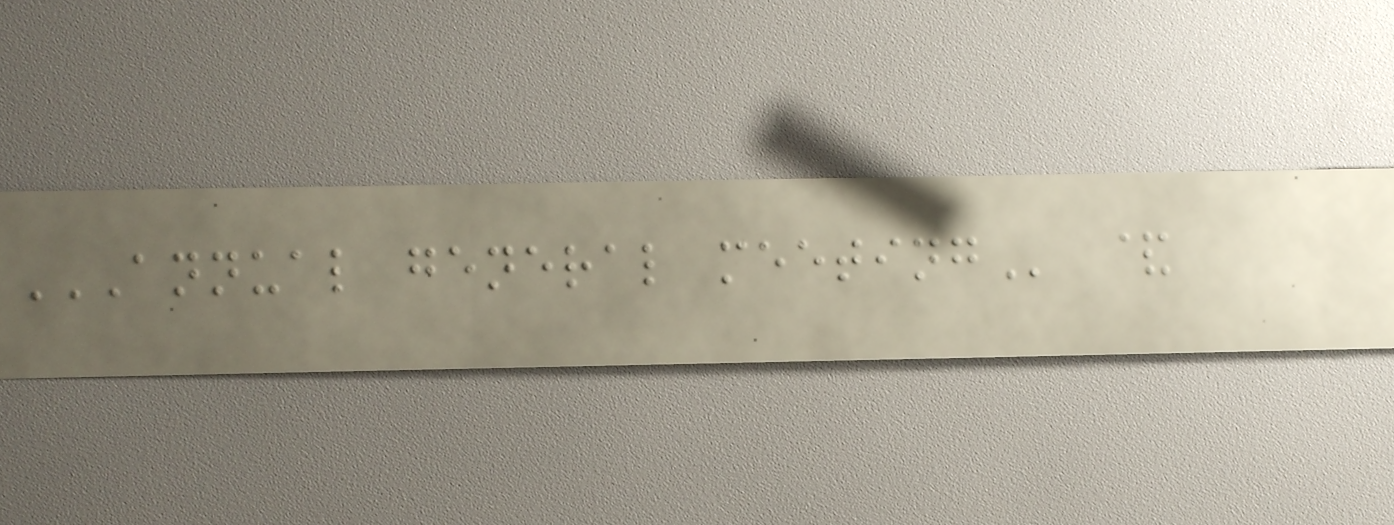ANNUAL GENERAL MEETING &
